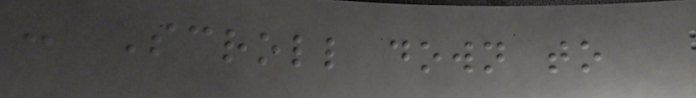- Scroll down to
